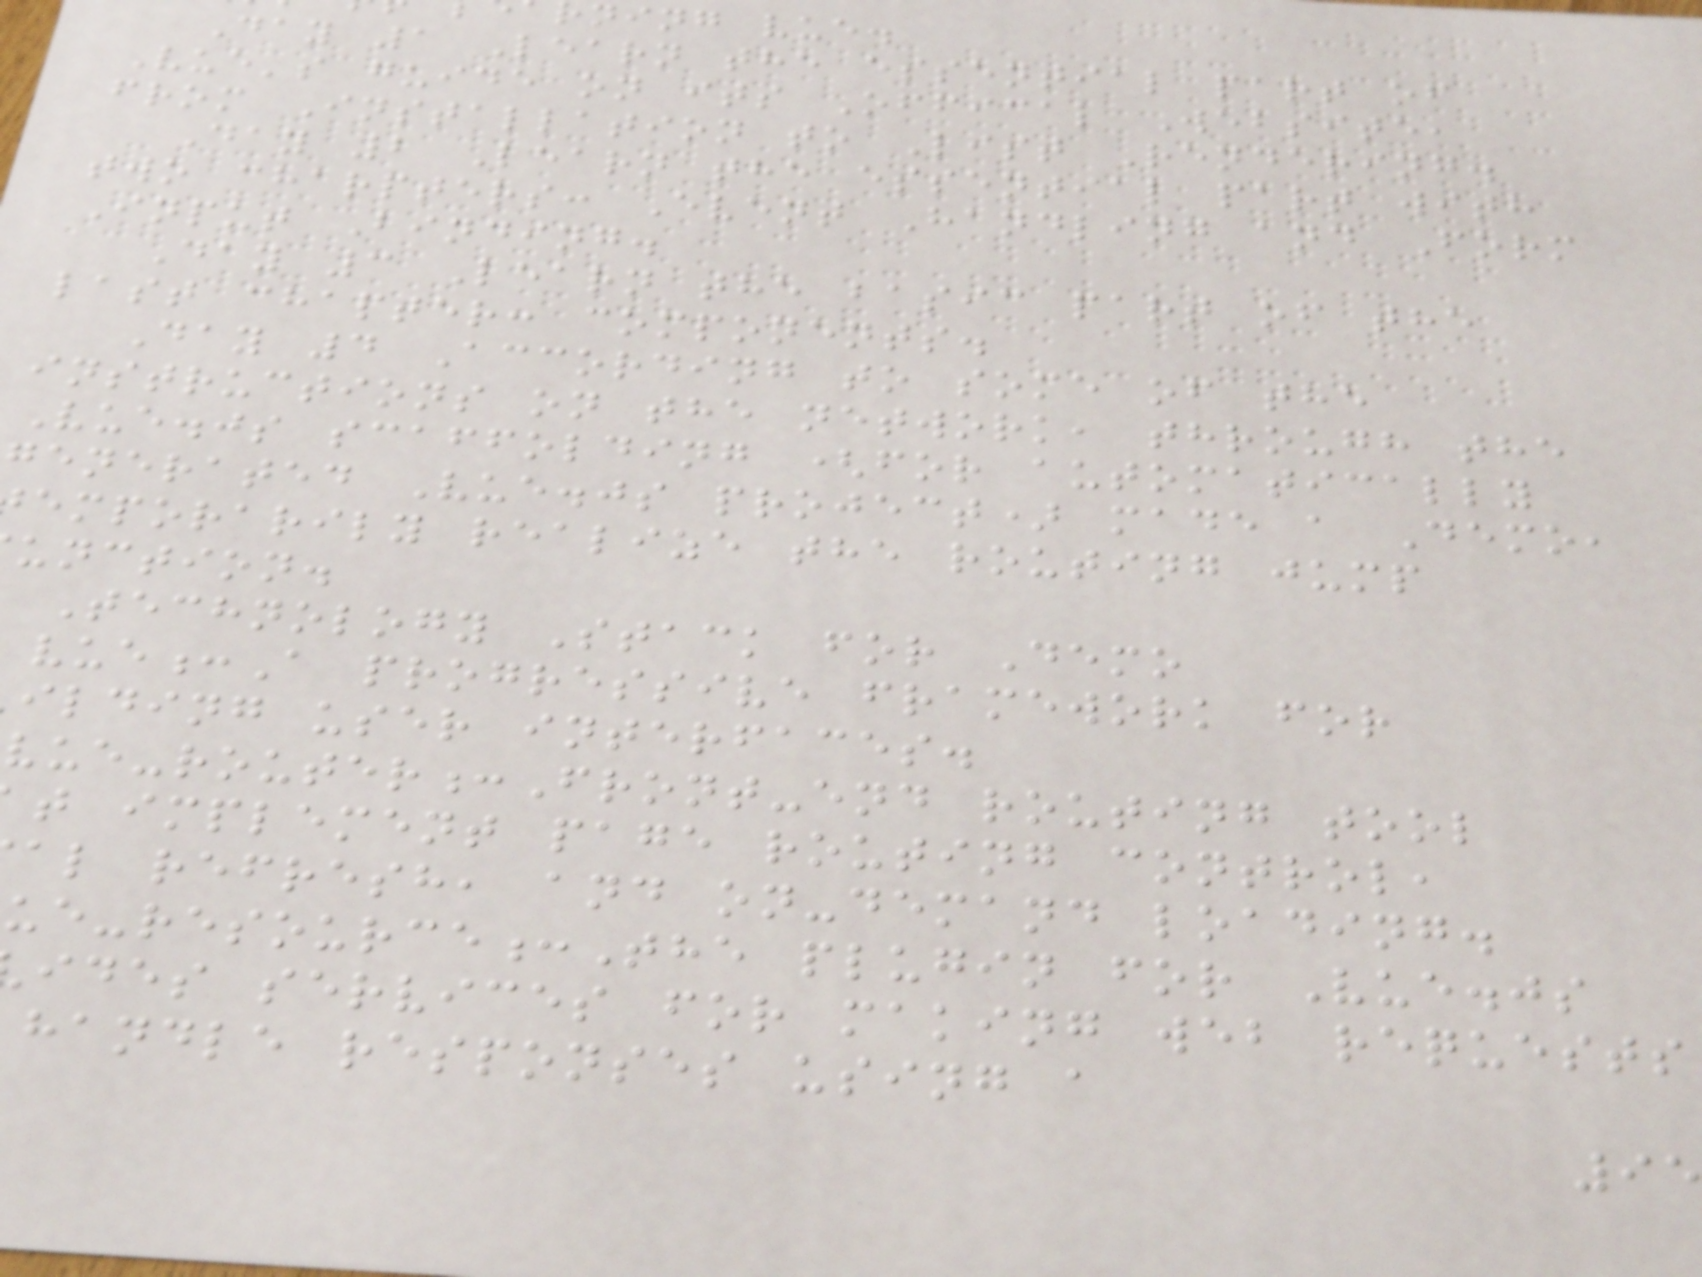ning vue.
Day 1 Learn the essential part of
Vue's guide on its Offical Website,
from Installation to List Rendering.
Day 2 Learn the essential part with
two charpters: Event Handling and Form
Input Binding.
Day 3 Learn the basic part of the
last chapter: components.
Day 4 According to some of the
instructions on the network, through the
Vue.js scaffolding (for automatically
generated Vue.js project) made a Demo,
emporarily realize the routing jump
unction.
Technology Stack for Demo
vue:A progressive framework for
ilding user interfaces.
vue-router:Front-end routing tool
t implement page routing control,
al refresh, and on-demand loading.
ue-resource:The plugin for Vue.js
ides services for making web requests
handle responses using a
95
